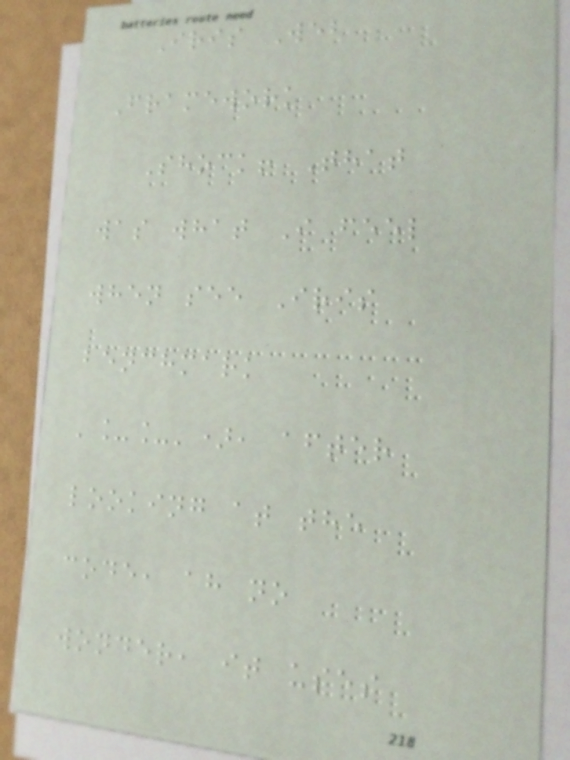Iris Web
Framework
Shock! That
was what I feel
when see Iris
benchmark
'__'), after
looking at the
code, ah no
wonder, it uses
